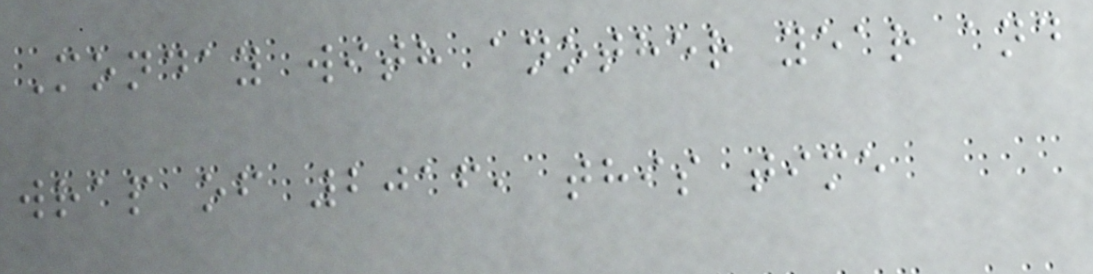Monday with another year and
wrap of 2016, this time
